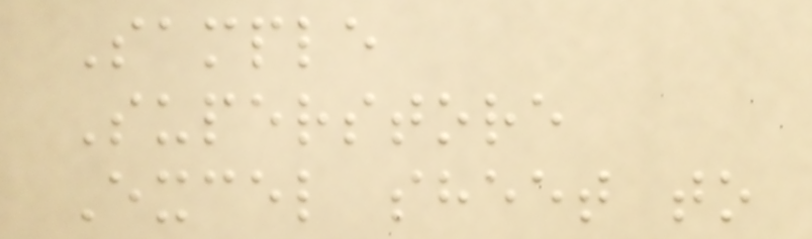Sample
Superstore
Excel sheet to
